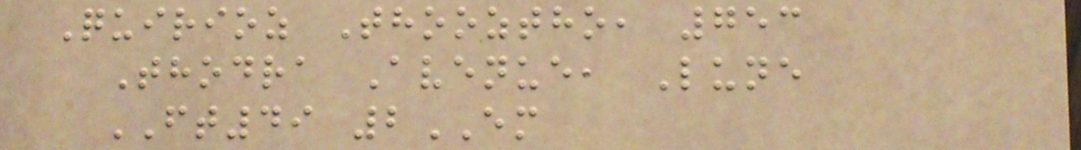Quirioz Thooztho, 753
Thodra Avenue, Lune
FT49 2EM
